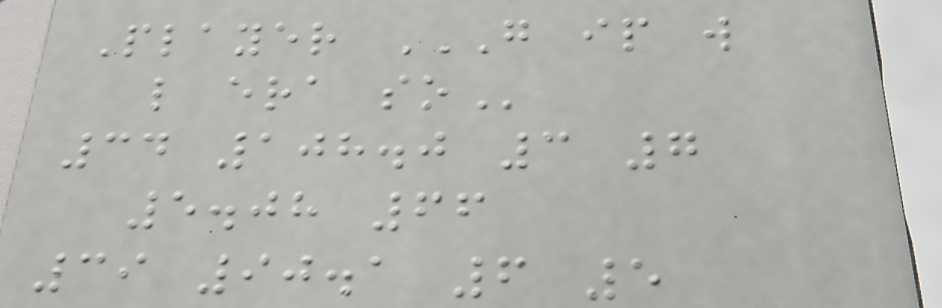Player G IP W
L ERA SO
34 108.0 3 7
5.08 66
39 90.1 6 5
